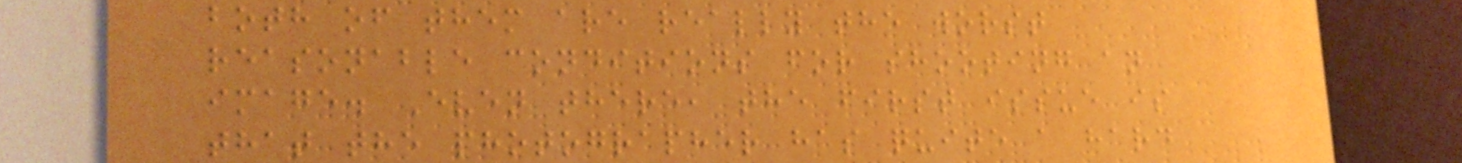both of them are really the worst
reasonable conditions for shooting an
image. Even there, the first issue is
that the photographer has quite a hard
